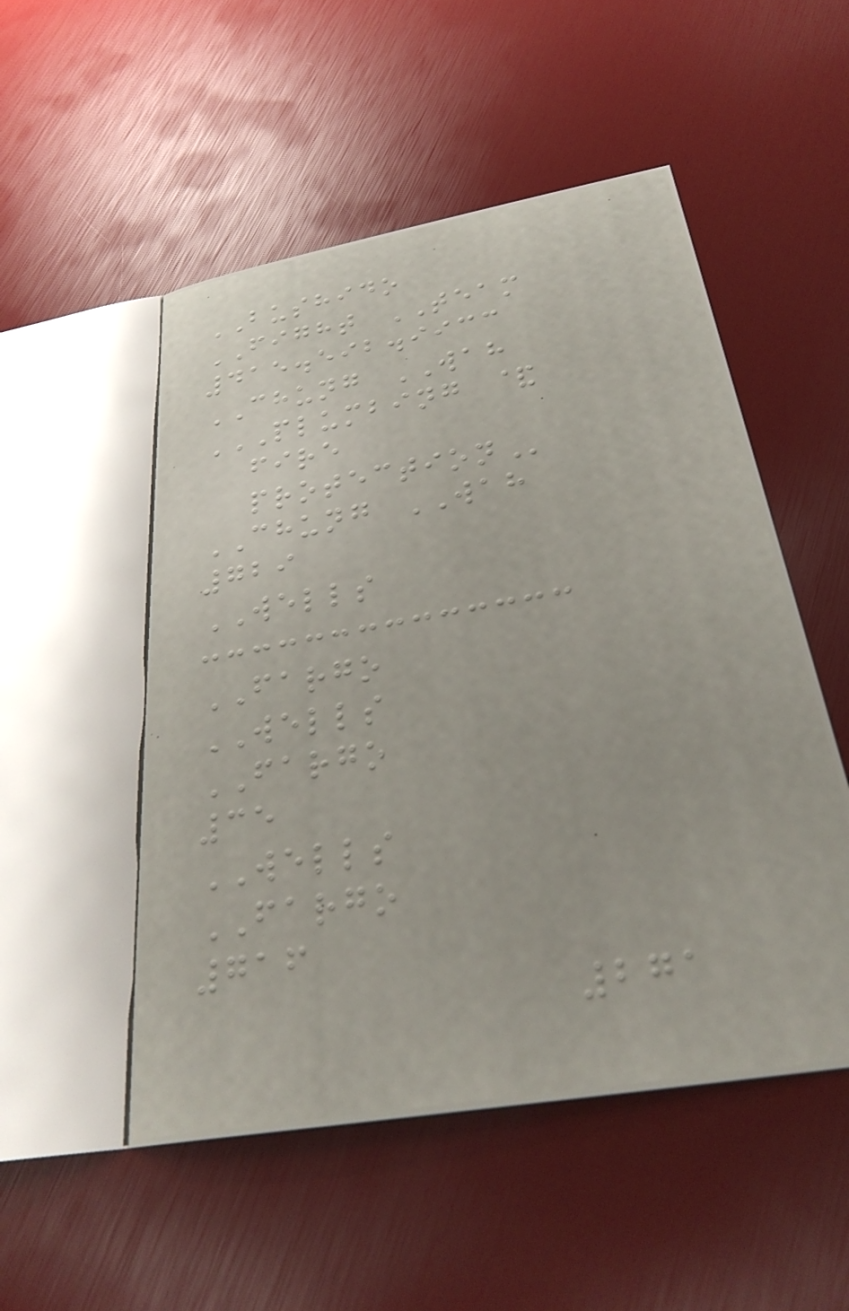BUSHIDO
FIGHT TEAM
415.592.9933
CHUNG WAH
PLUMBING &
FIRE
PROTECTION
CHUNG WAH
729
WELLS
FARGO
WELLS
FARGO
35
WELLS
FARGO
716
271
